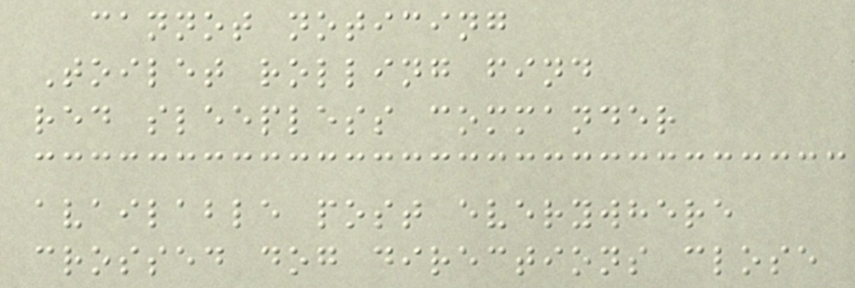cannot noticing
Toilet rolling find
red sleepless commander
available post everywhere
crossed dog directions close
